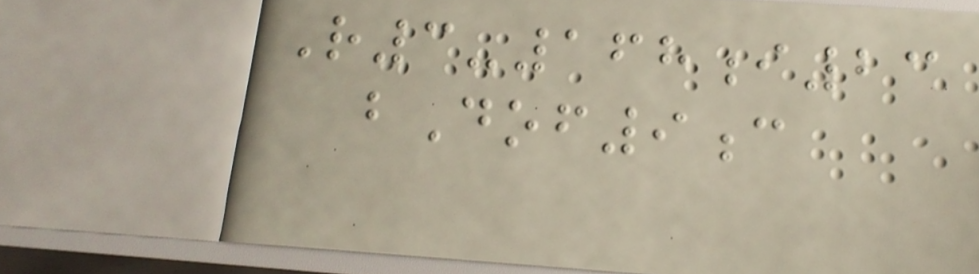R3-168i23
bDof9c
